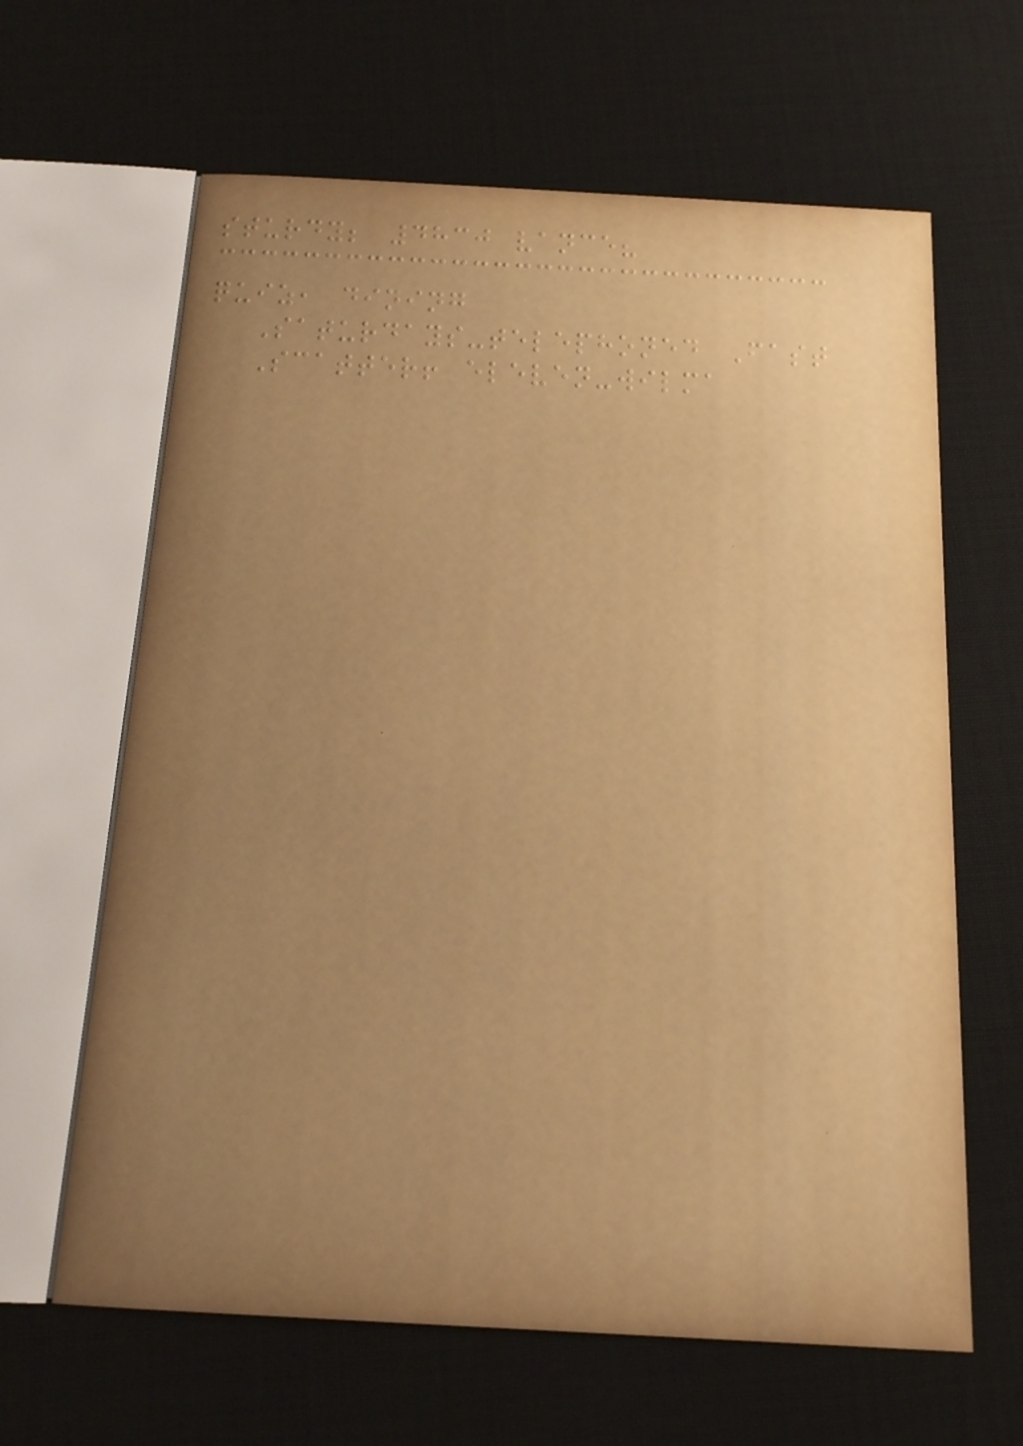sturdy; 4830 vance?
quiz, dining
Saturdays-telephoned Fast
Scatter! eleven-wilma
